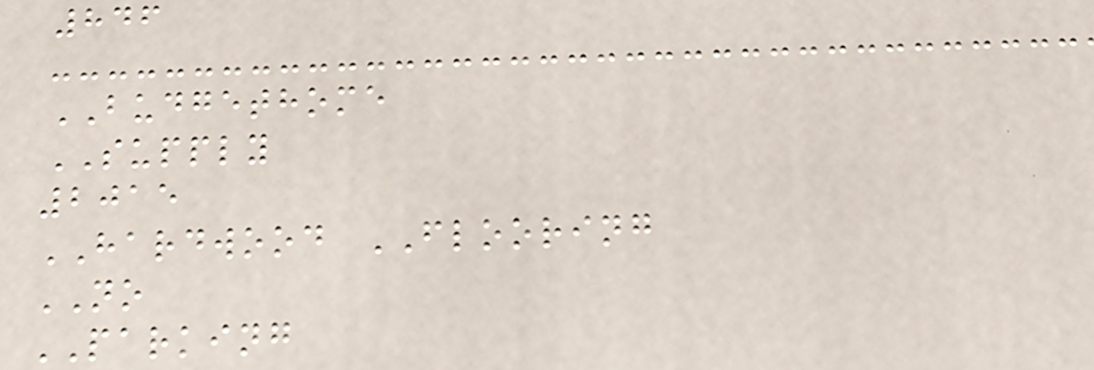846
BUDGETHOME
SUPPLY
2015
HARDWOOD FLOORING
NO
PARKING
